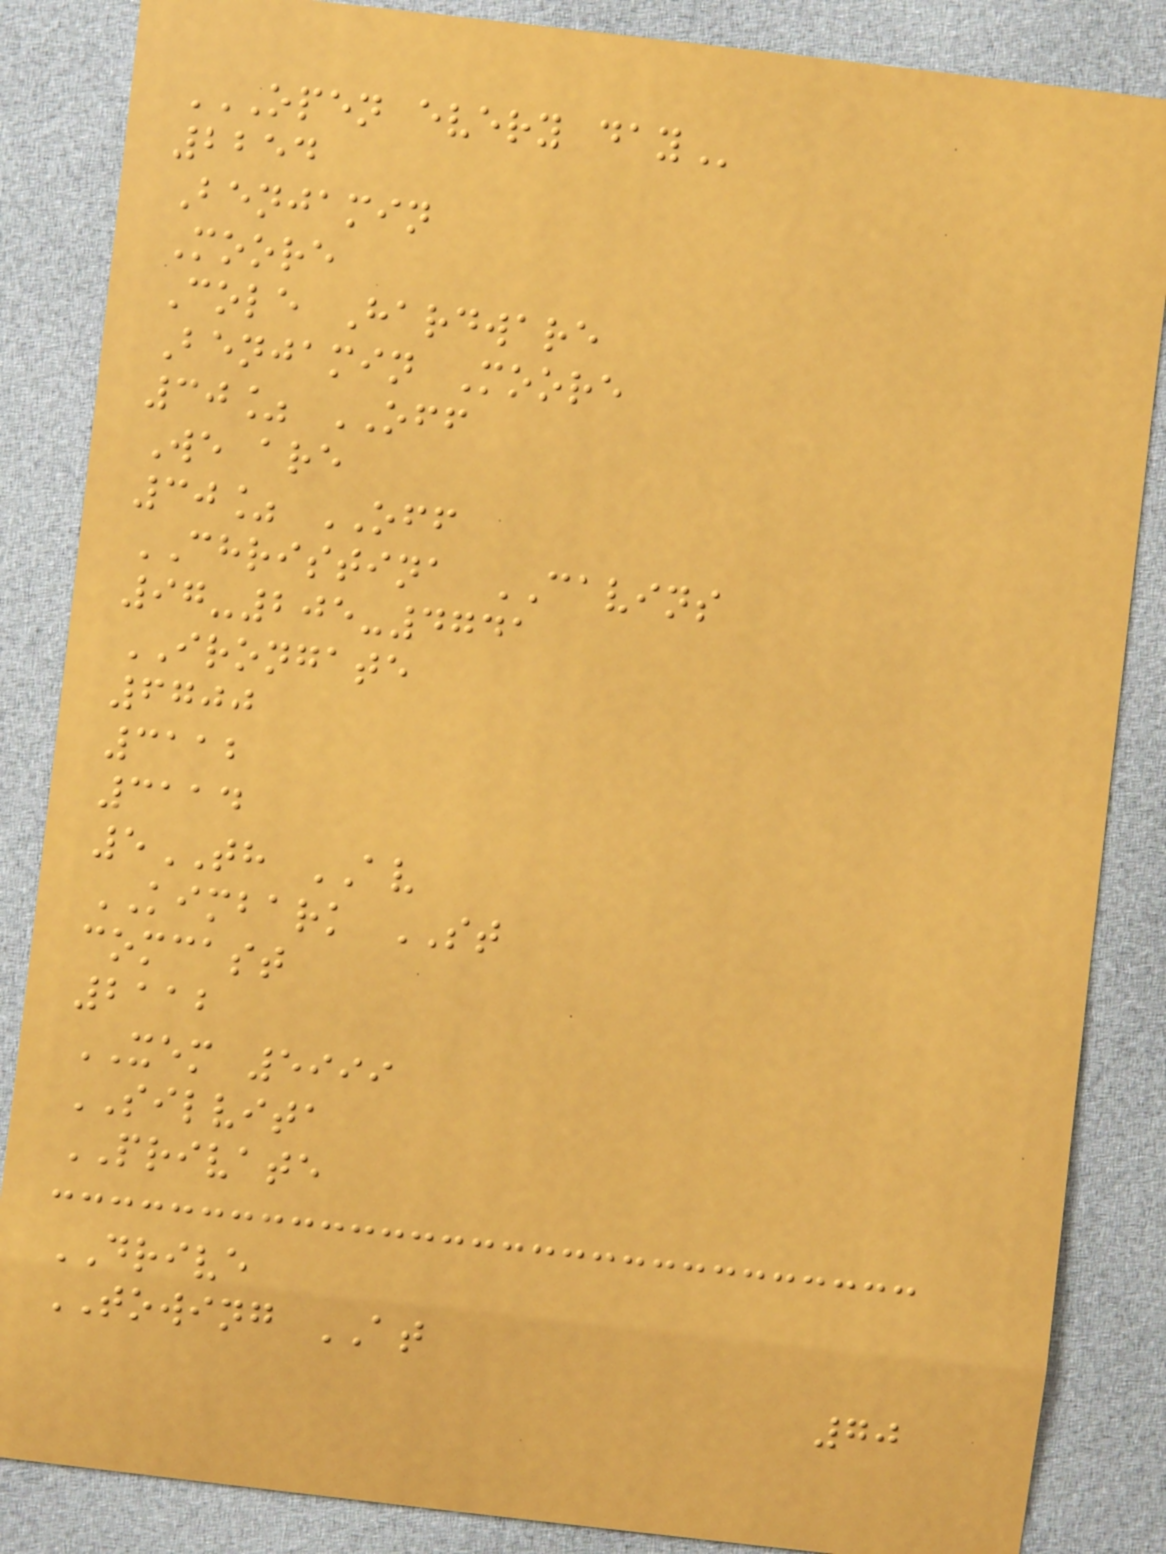OPEN EVERY DAY
2254
Benjamin
Moore
Cole Hardware
Benjamin Moore
30% OFF
We are
30% OFF
CHRISTINA CAVINS
97-205-4741
IRONGATE
6700
3112
3114
5TH AV
KIMBARK ST
comcast
2112
XEM 5999
SILVITA
PRIVATE
DRIVE
TOWING AT
70
